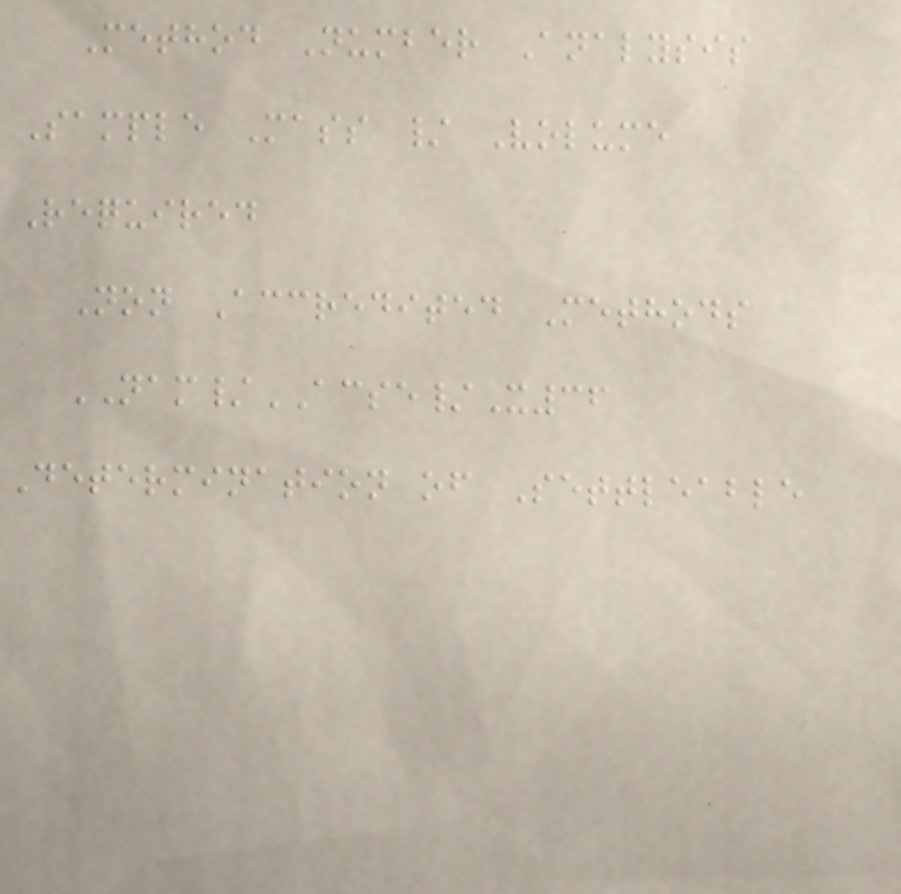Method Number Analysis
Sample Mass / Volume
Required
Non Accredited Methods
NAM/ACSE/X36
Determination of Settleable
